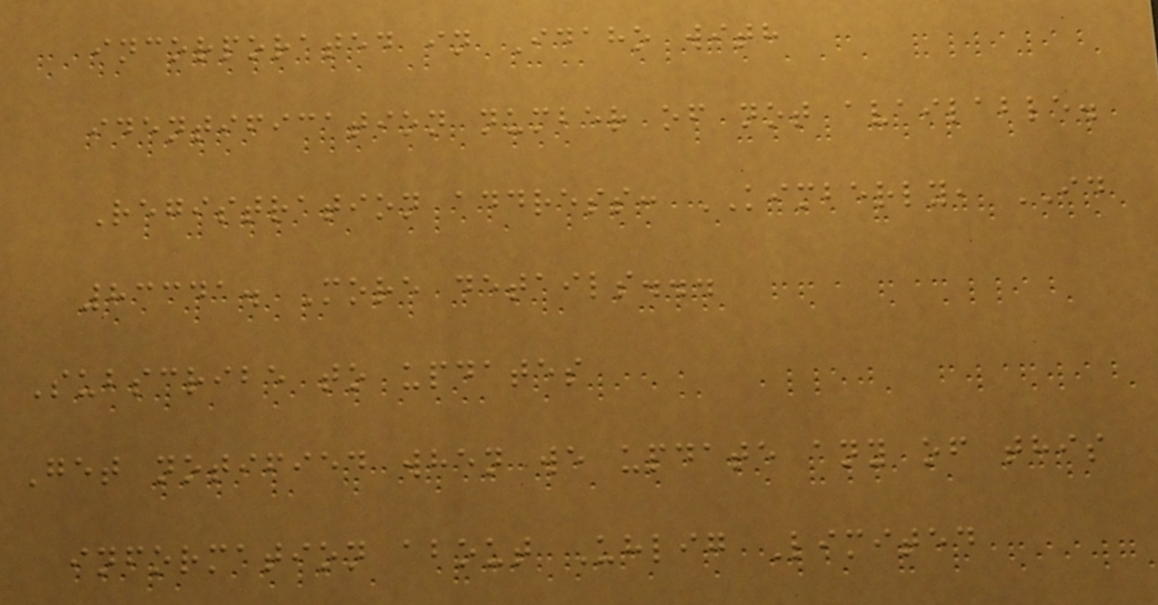incorporated in Idaho with
identification number of not available.
Registration address: KIMBERLY, ID
83341. More details...
Subscribe to updates
Get notified when we update any of this
information about Uhlig Limited
